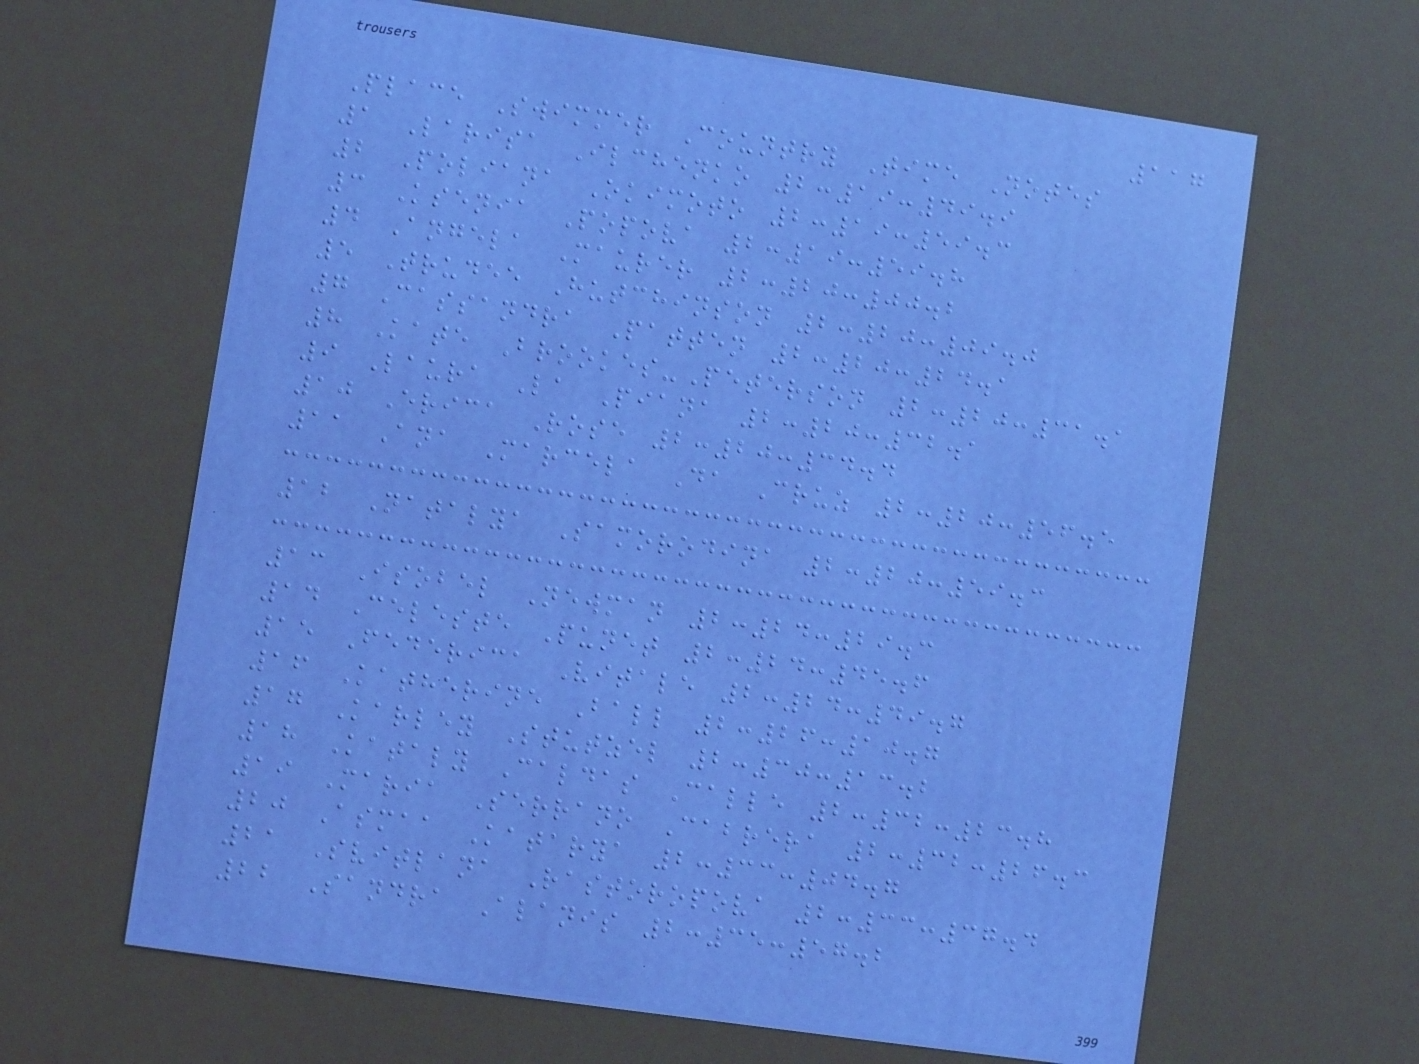117
Place Swimmer Country Time Notes
1 Larisa Ilchenko 2:19:49.9
2 Poliana Okimoto 2:19:59.3
3 Ksenia Popova 2:19:59.8
4 Angela Maurer 2:20:00.2
5 Trudee Hutchinson 2:20:09.0
7 Cassandra Patten 2:20:24.1
8 Kate Brookes-Peterson 2:20:31.1
9 Laura La Piana 2:20:32.1
10 Erica Rose 2:20:34.4
11 Ana Marcela Da Cruz 2:20:56.5
12 Natalya Samorodina 2:20:59.3
13 Isobel Newman 2:24:29.3
14 Celeste Punet 2:24:45.6
15 Federica Vitale 2:24:49.7
16 Katherine Ball 2:26:10.7
17 Karley Stutzel 2:30:13.2
18 Kataly Caldas Calle 2:32:23.8
19 Maria Serrano Cabrera 2:32:26.3
20 Asmaa Katarya 2:33:04.7
21 Svitlana Rastoropova 2:33:37.4
22 Sandra Alanis 2:35:57.2
